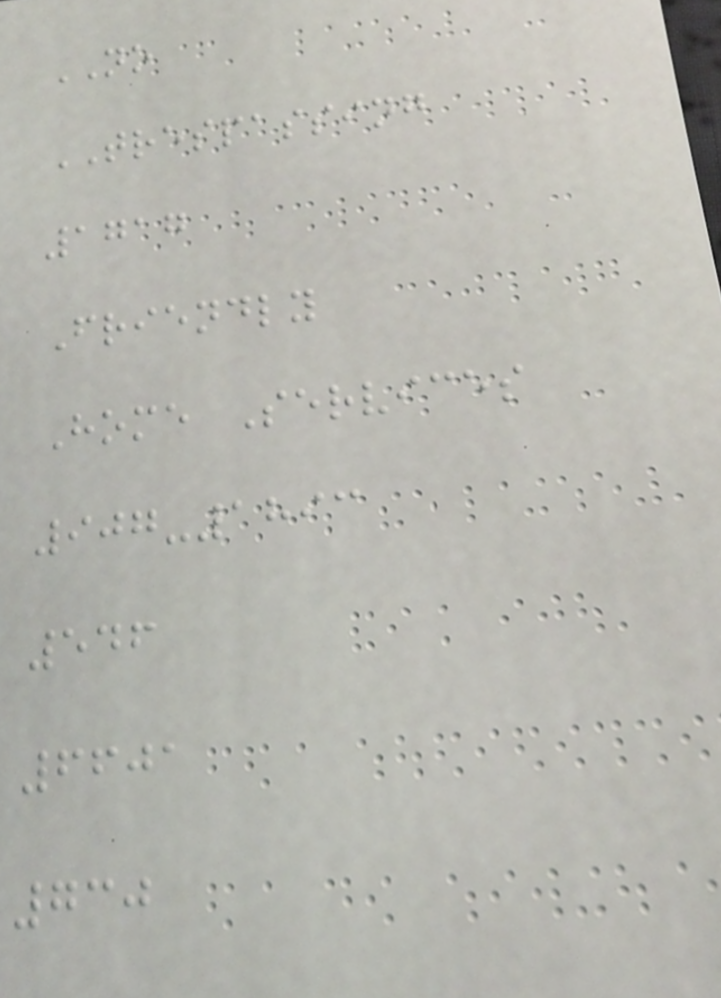NO
TRESPASSING
1717
Friendly
Home Services
907-1893
546
6601
730
